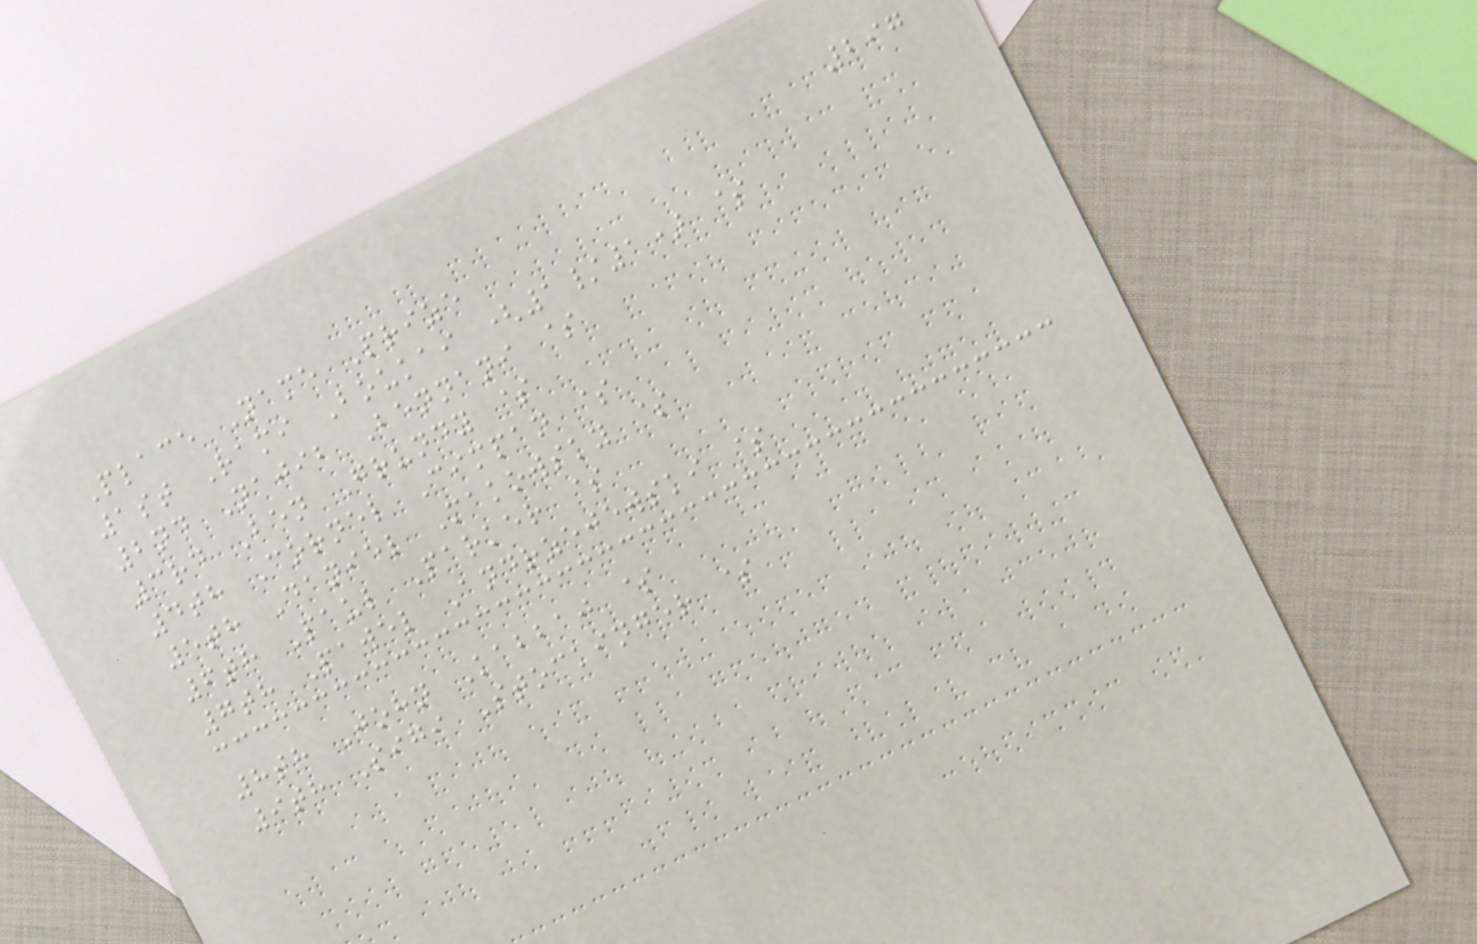297
Place Name Prize
1st Rami Boukai (1/1) $
2nd Najib Bennani $
3rd Ben Grundy $
4th Cornel Cimpan $
5th Daniel Makowsky $
6th Paul Parker $
7th Pawel Andrzejewski $
8th John Kabbaj $
9th Sigi Stockinger $
